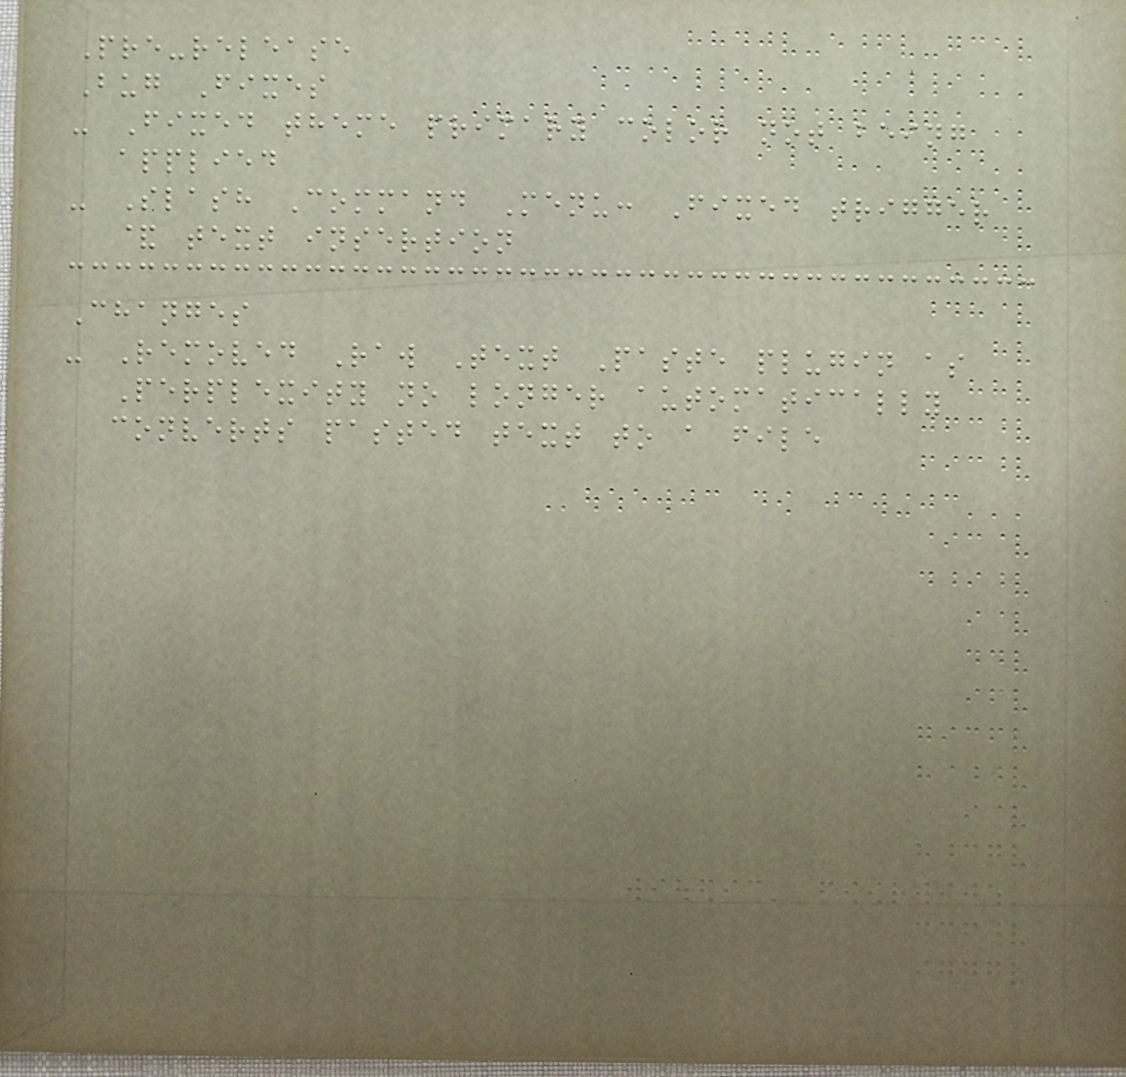Pre-release
Bug Fixes
- Fixed theme primary color not being
applied
- Slash Command Menu: Fixed trigger
& text insertion
Changes
- Removed Raw Text Paste plugin as
Perplexity no longer automatically
converts pasted text to a file
